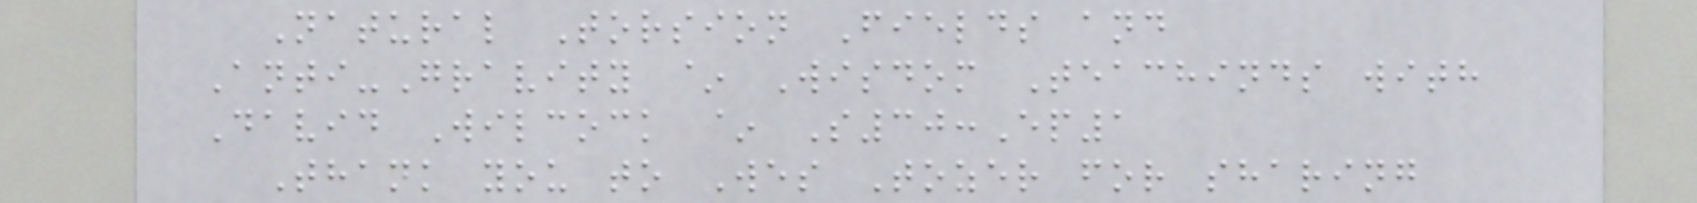Natural Torsion Fields and
Anti-Gravity ~ Wisdom Teachinds with
David Wilcock ~ S30:Ep1
Thank you to Wes Tozer for sharing
